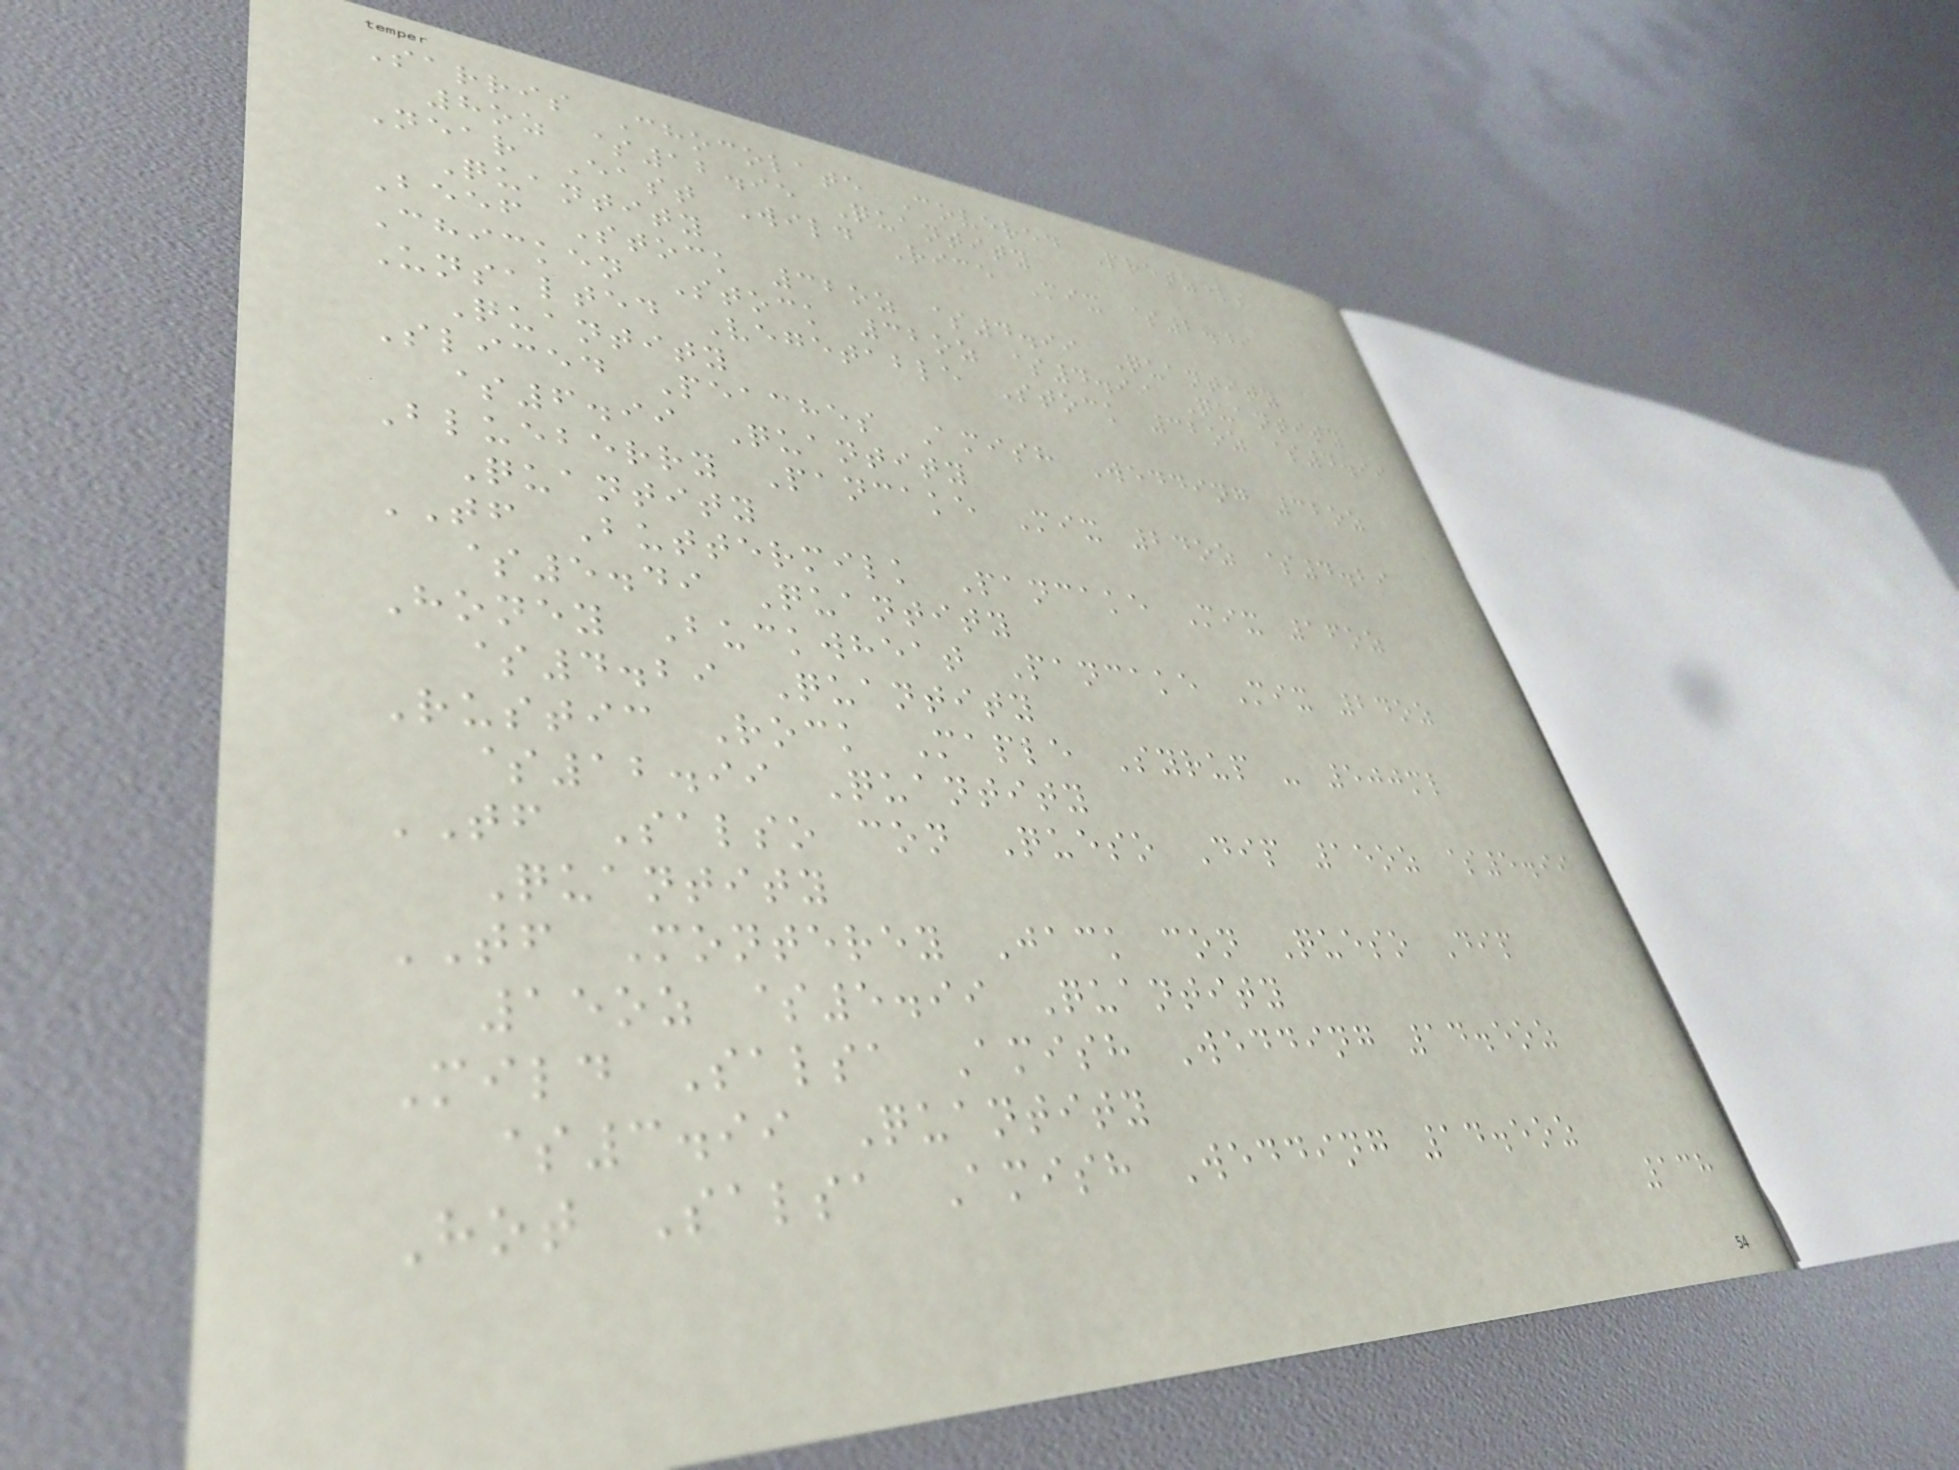Sarris Chocolate Covered Pretzels
8oz $12.95 Quantity
Near East Wild Rice Mix $2.49
Quantity
Beef Stock 32oz $4.99 Quantity
Chicken Stock 32oz $4.99 Quantity
Unsalted Vegetable Stock 32oz $4.99
Quantity
Sliced Peaches Amish Wedding 32oz
$6.99 Quantity
Blueberry Pancake Mix 24oz $4.29
Quantity
TF Buttermilk Pancake Mix 16oz
$5.49 Quantity
Honey Buckwheat Pancake Mix 24oz
$4.29 Quantity
Rustic Rock Maple Syrup - 500ml
$12.99 Quantity
TF Salso con Queso Dip 15oz $5.99
Quantity
TF Monterey Jack con Queso Dip
15oz $5.99 Quantity
Mild Salsa Amish Wedding 14.5oz
$3.99 Quantity
Hot Salsa Amish Wedding 14.5oz
138
